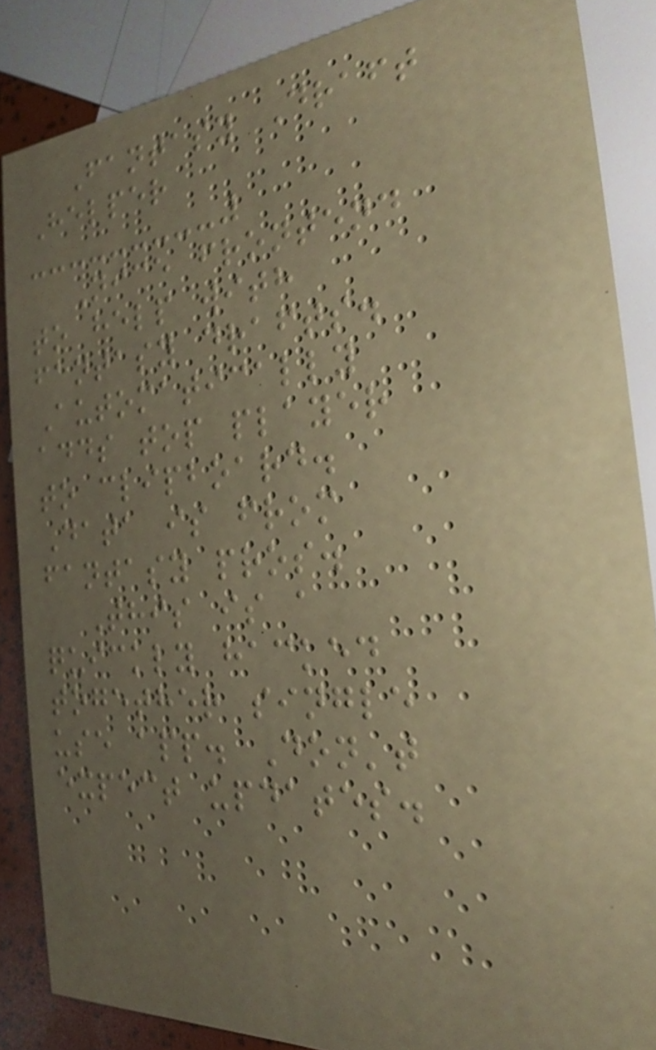Fantasy Draft
Helper
Nice frontend
to help with
fantasy drafts.
Automatically
adds top player
to clipboard.
Data is from
fantasy pros.
This is a
quickly hacked
together single
use app. Don't
expect updates.
